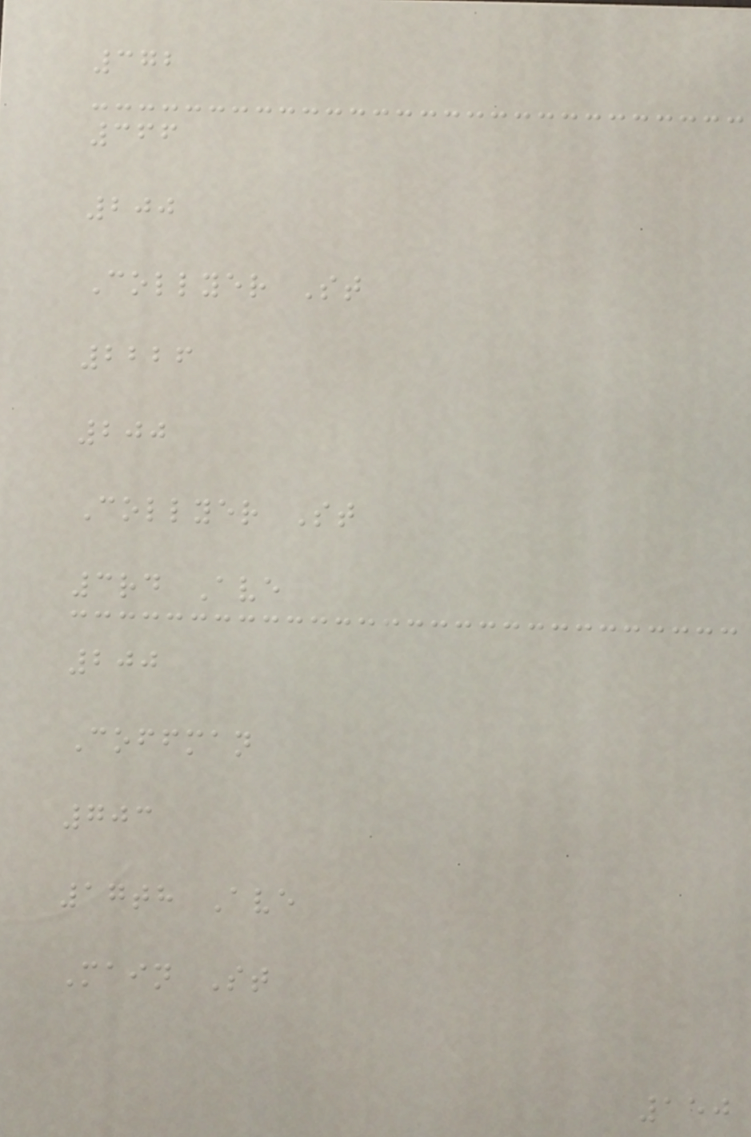372
366
200
Collyer St
2226
200
Collyer St
3rd Ave
200
Coffman
703
17th Ave
Main St
150
